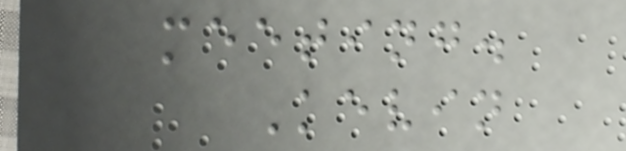meeting.
Kevin
